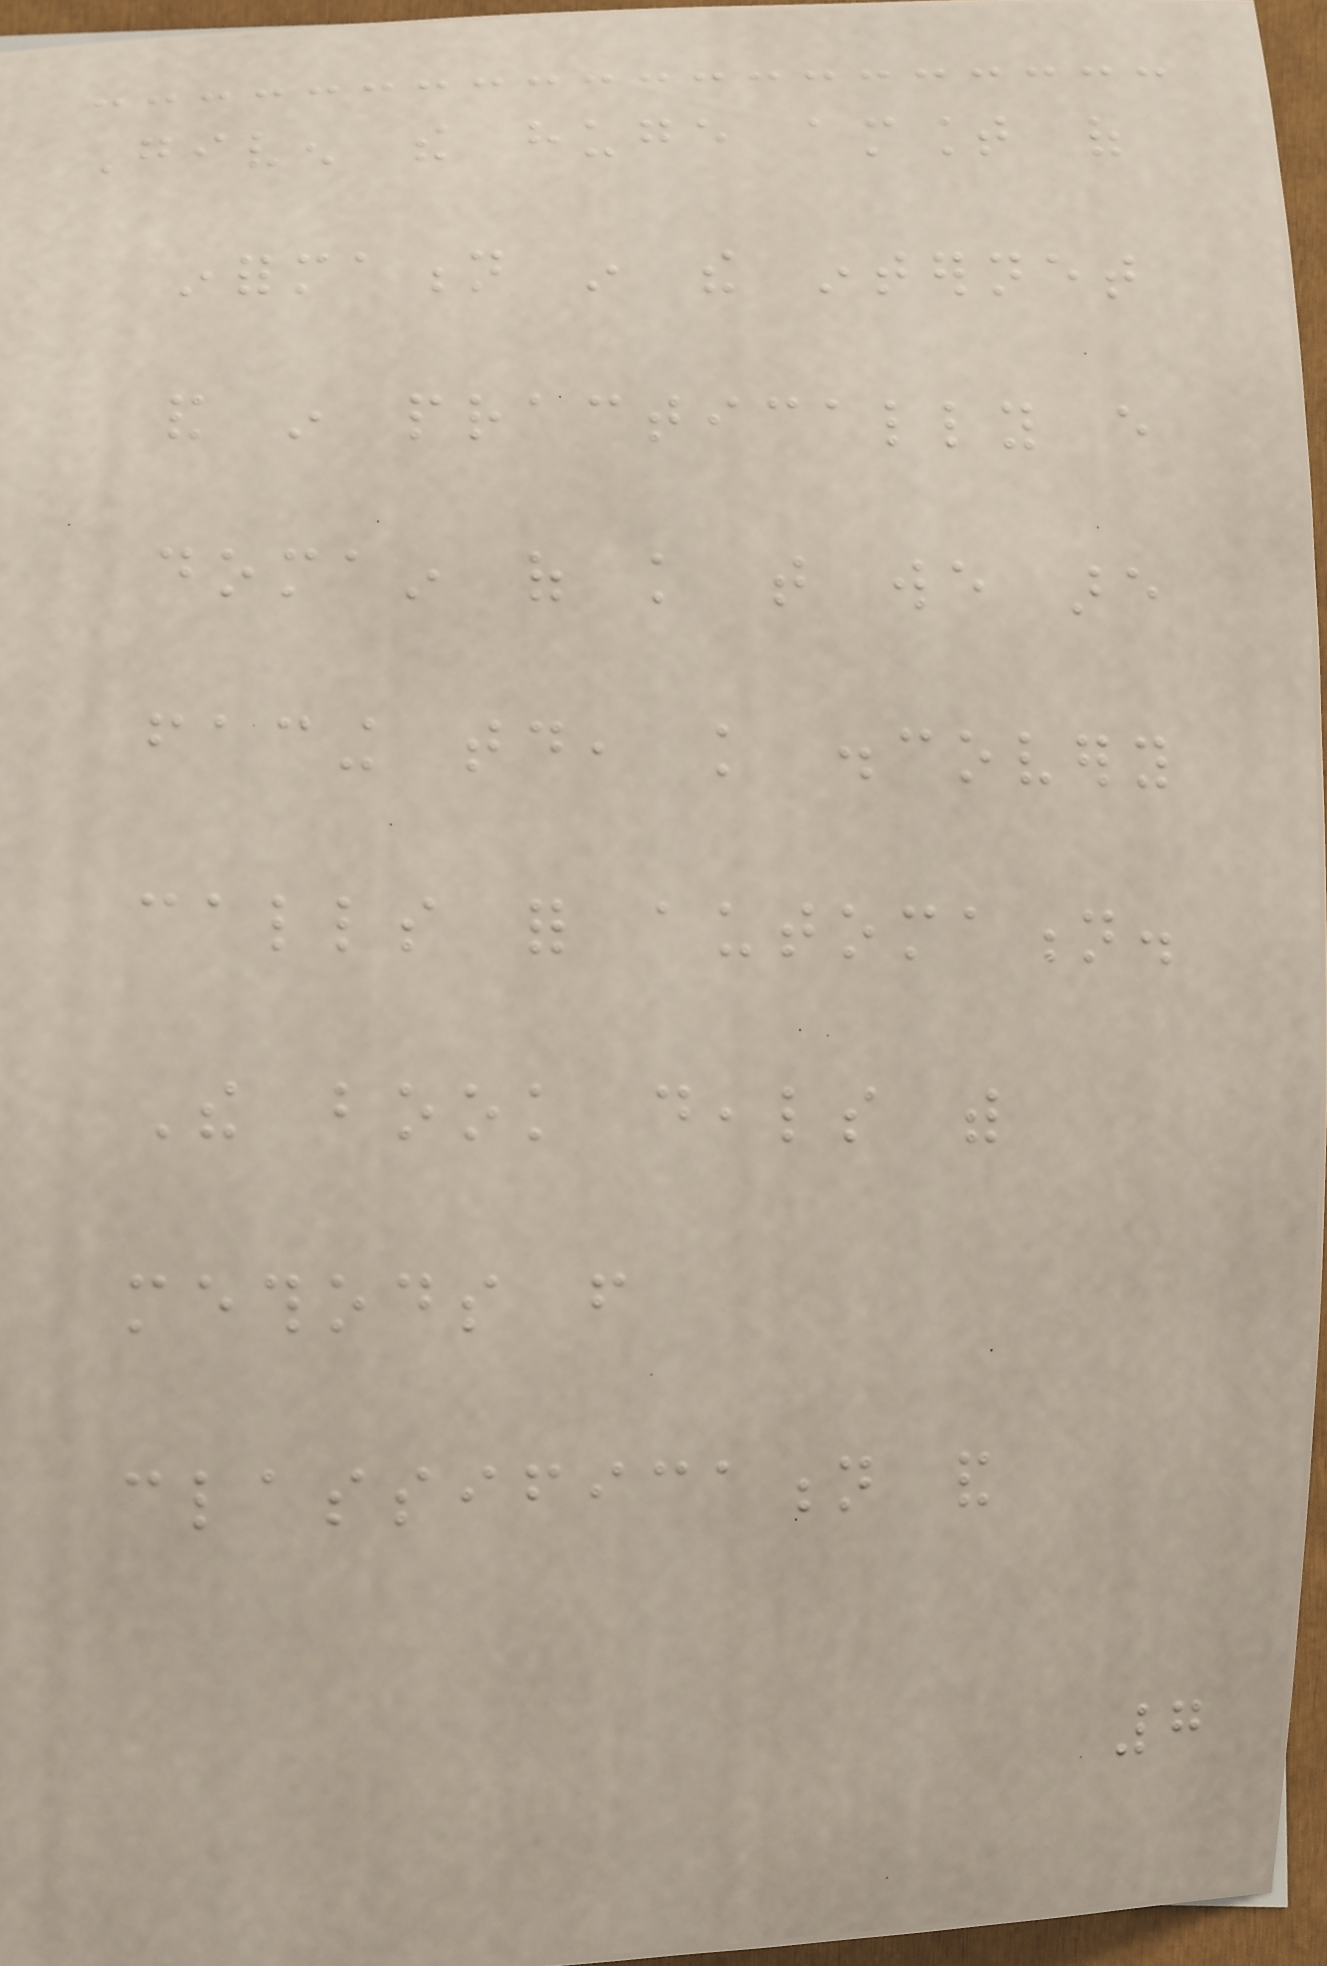Given the huge amount of
information in the internet
and in practically every
domain of knowledge that we are
facing today, knowledge discovery
calls for automation.
The book deals with
methods from
classification and
7
